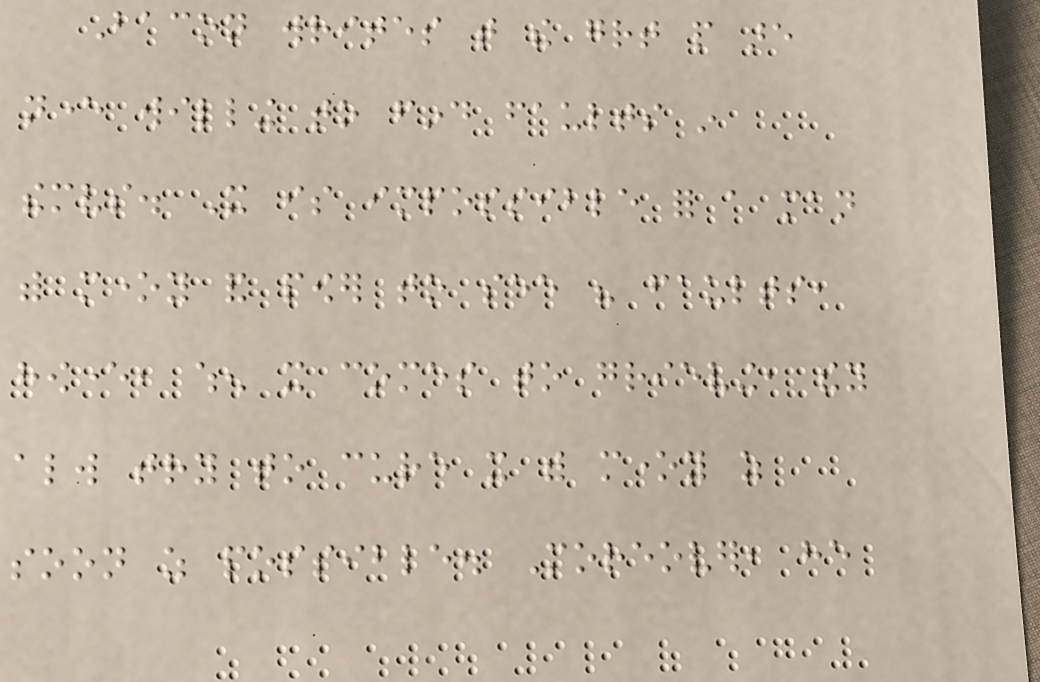Bacon writes that the great people are
never willing to find faults in
themselves. It is impossible for a man
with money and power to see his faults,
however, when it comes to grieving, they
always try to cure it with money as
soon as possible. Moreover, he
